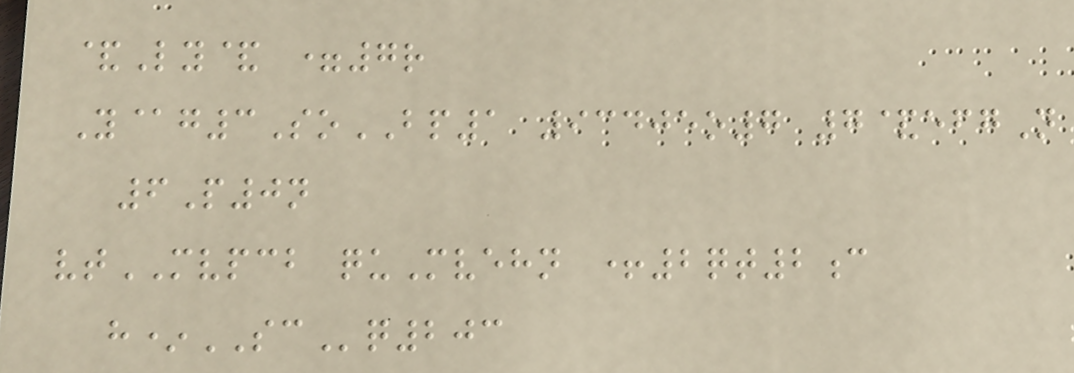&Ly& =7r
Y@g3SoBP1 93405o7 7&efgN
6P0n
vtMVPCB quMvehn +2qt2c
h*SCq203
